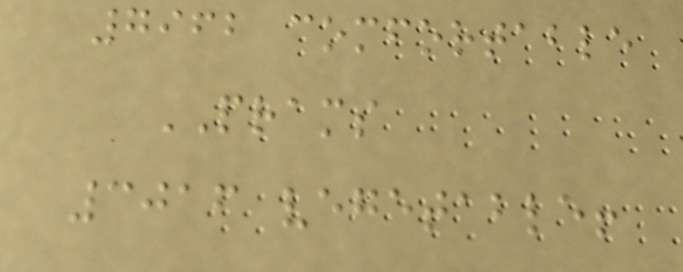7962 comfortable
PRAMS
3016 vegetable!
